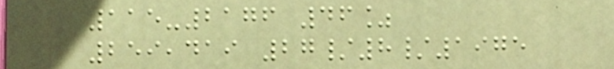115-2176 46%
259,419 27/8/1975
